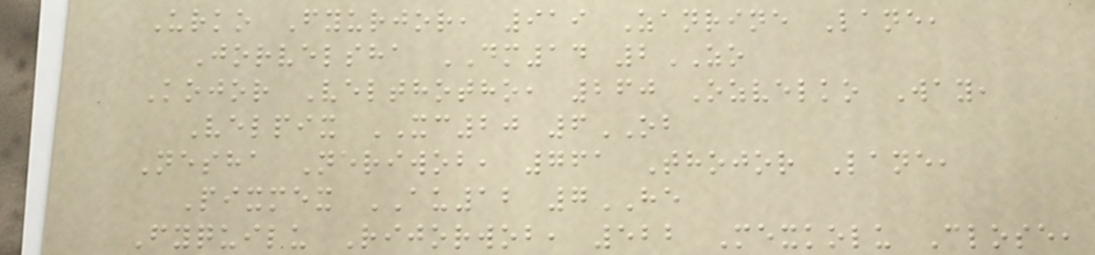Urko Fyurjor, 919 Zanrine Lane,
Jorvelsha DM14 2ZO
Kojor Velthotho, 260 Ozvelko Way,
Velpix XC20 6OB
Nesha Neriwob, 761 Thojor Lane,
Pixmex AU12 7HE
Fyquilu Rijorwob, 522 Mexkolu Close,
